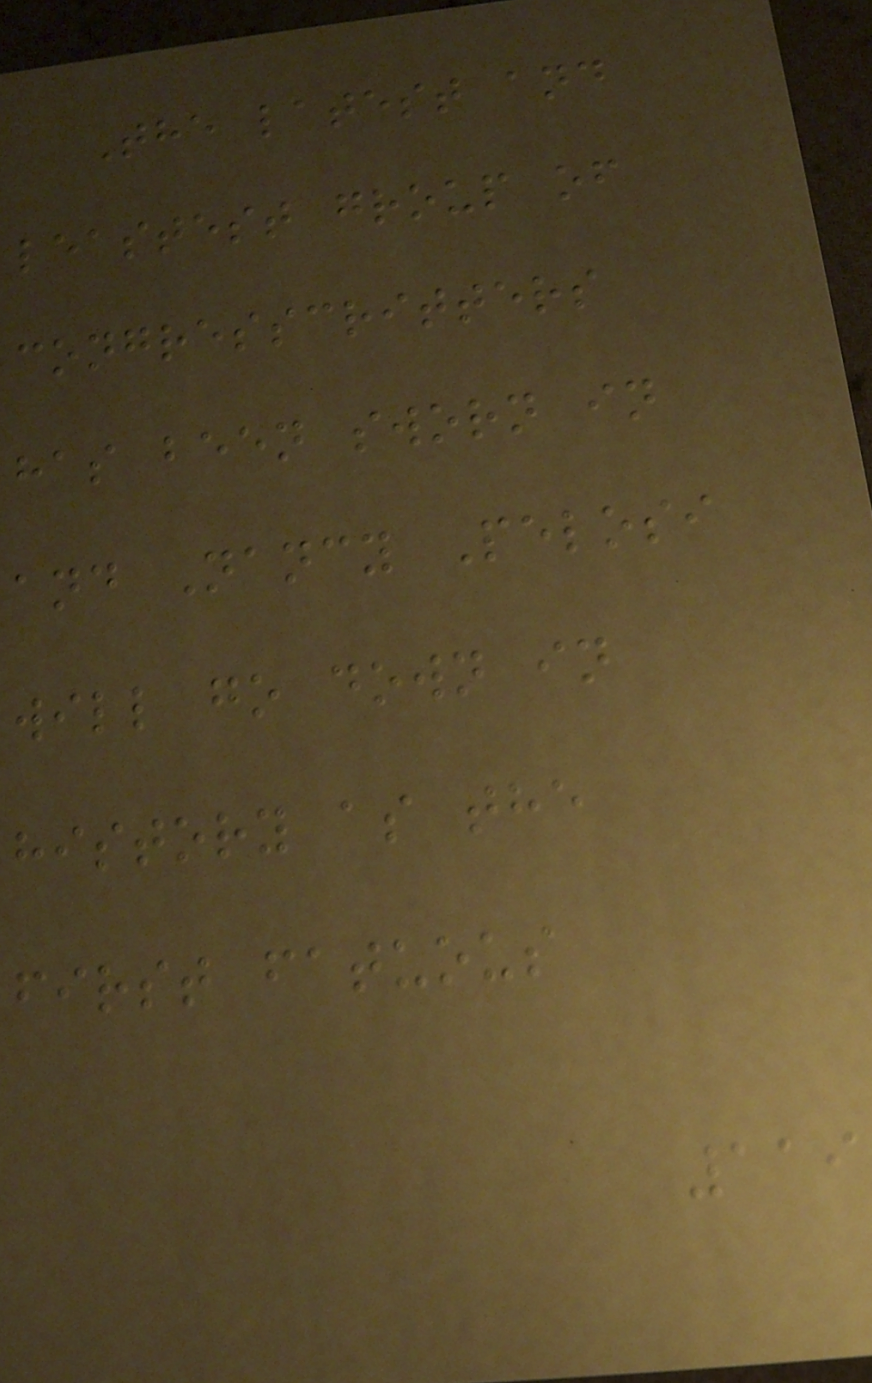The latest and
leastest group of
congresscritters
has been sworn in
and Nancy Pelosi
will go down in
history as the
first fatuous
119
